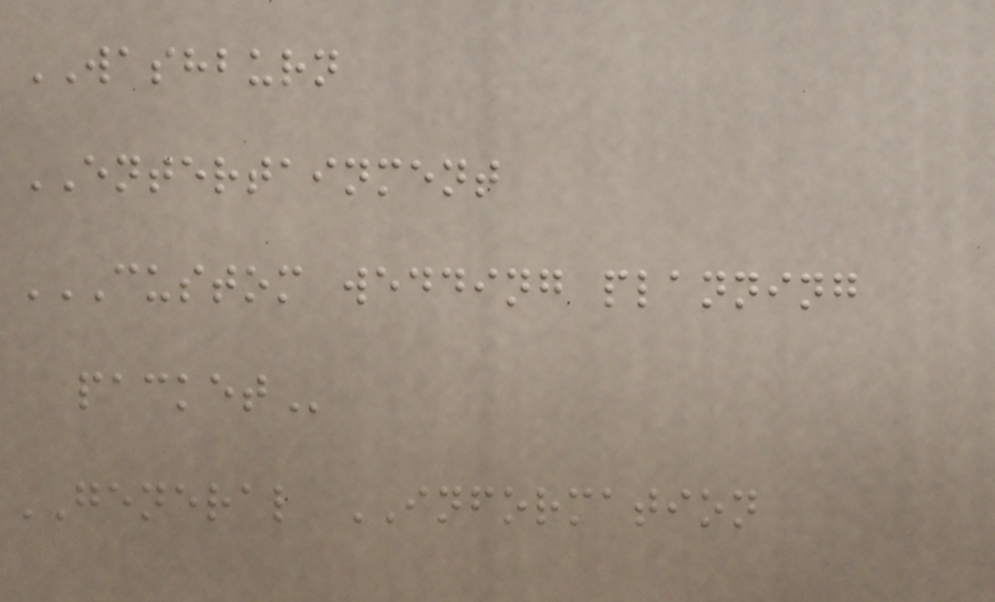WASHBURN
ENTERTAINMENT
CUSTOM WEDDING PLANNING
PACKET
GENERAL INFORMATION
